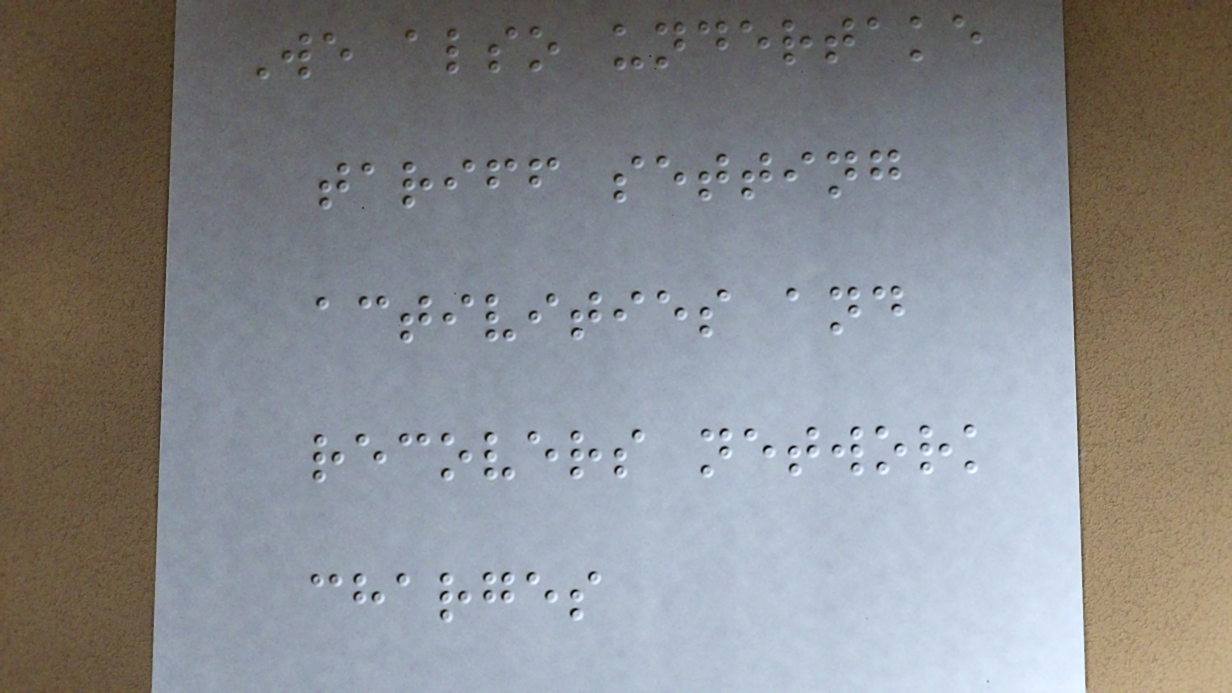We also undertake
tariff setting
activities and
recovers network
charges
